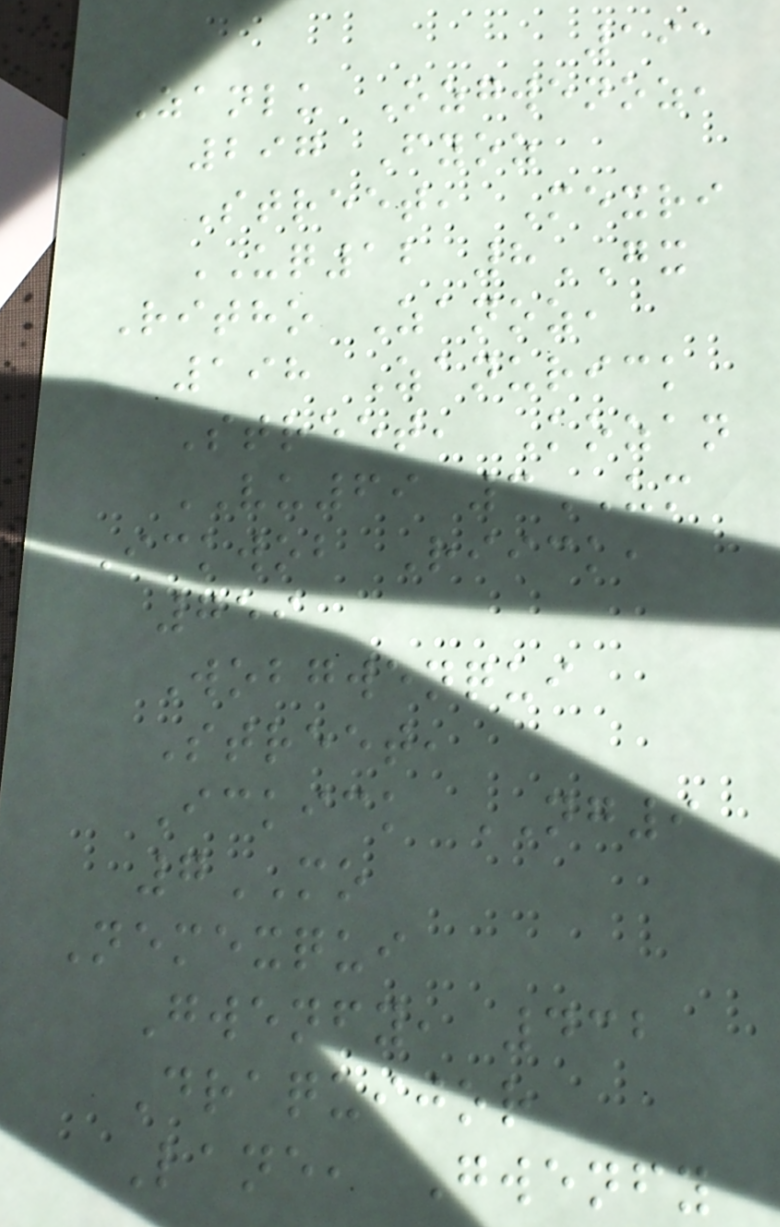191
Zanlu Ozgwenoz,
297 Fyoz
Street, Mexri
UQ12 8GX
Ritho Zanoz,
198 Zanurick
Street, Kozan
VU69 3UM
Ickwob Riick,
759
Wobgwenqui
Street,
Ickick NG9
7MO
Nemexqui
Gwenfy, 432
Draquijor
Lane, Gwenfy
